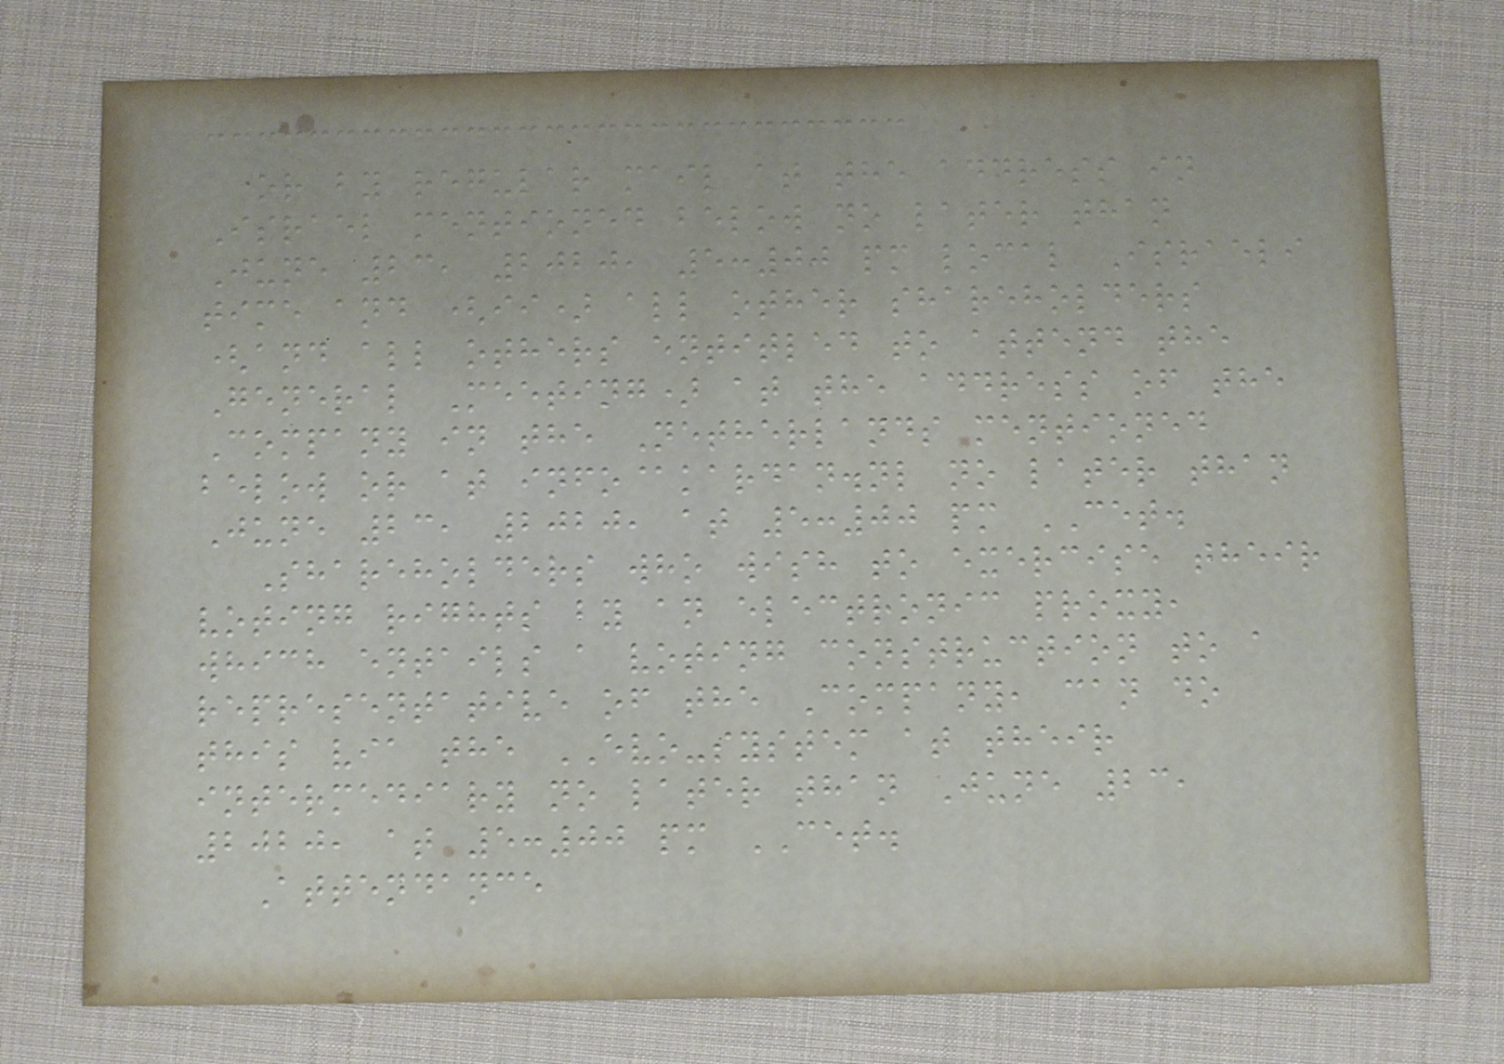or by regular mail at the address in
Israel mentioned below no later than
June 23, 2020, 5:00 pm local Israeli
time and (ii) all other shareholders
(and all others entitled to attend the
General Meeting) at the address of the
Company in the Netherlands mentioned
below or at info@kardan.nl no later than
June 23, 2020, at 5:00 pm CET.
Shareholders who wish to exercise their
voting rights by an electronic proxy,
which entails a voting construction to a
representative of the Company, can do
this via the EVO-system at their
intermediary no later than June 23,
2020, at 5:00 pm CET.
Attendance
